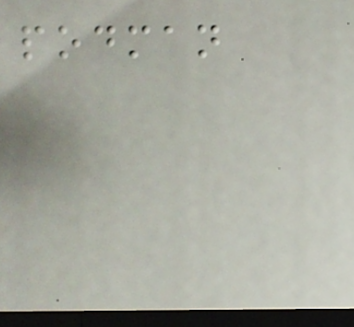podman
